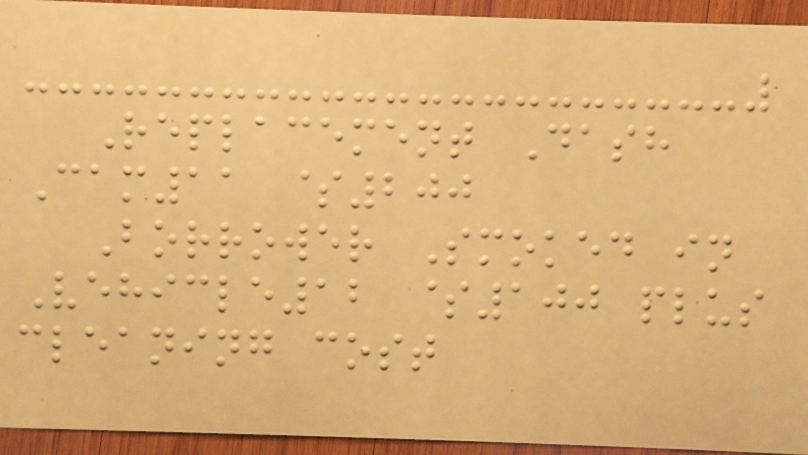Replacement Dash
Cam11 $200
Borrower Smoked in
Vehicle12 $100 plus
cleaning cost
